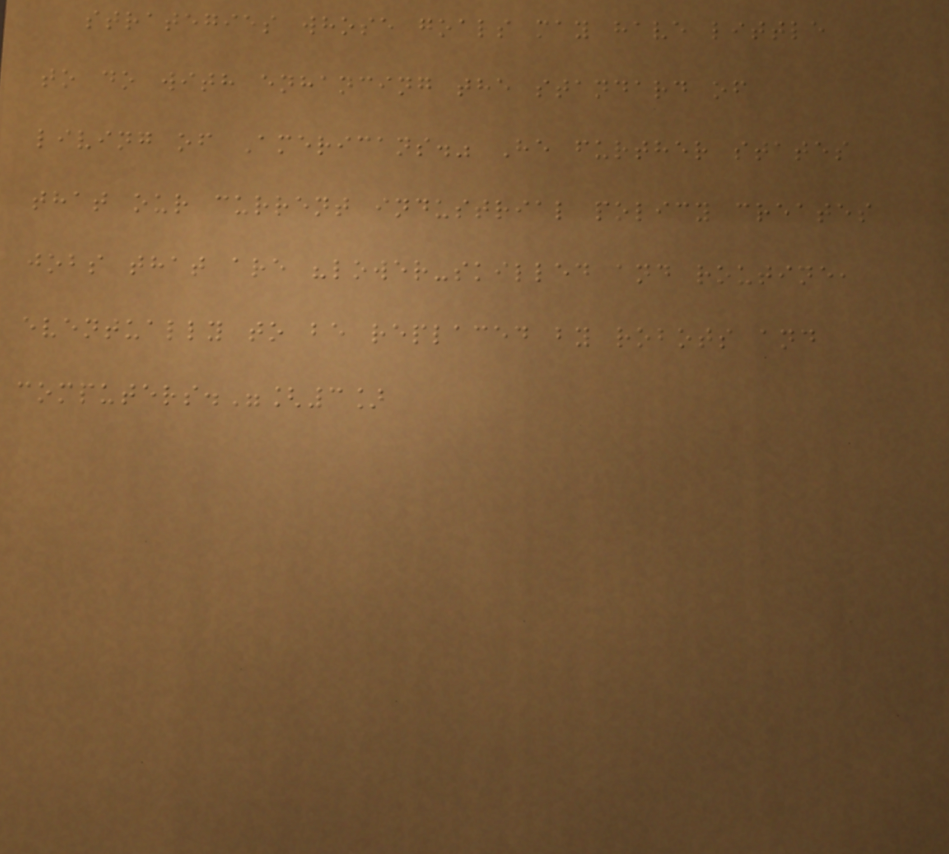strategies whose goals may have little
to do with enhancing the standard of
living of Americans." He further states
that our current industrial policy creates
jobs that are "lower-skilled and routine,
eventually to be replaced by robots and
computers."[3]
